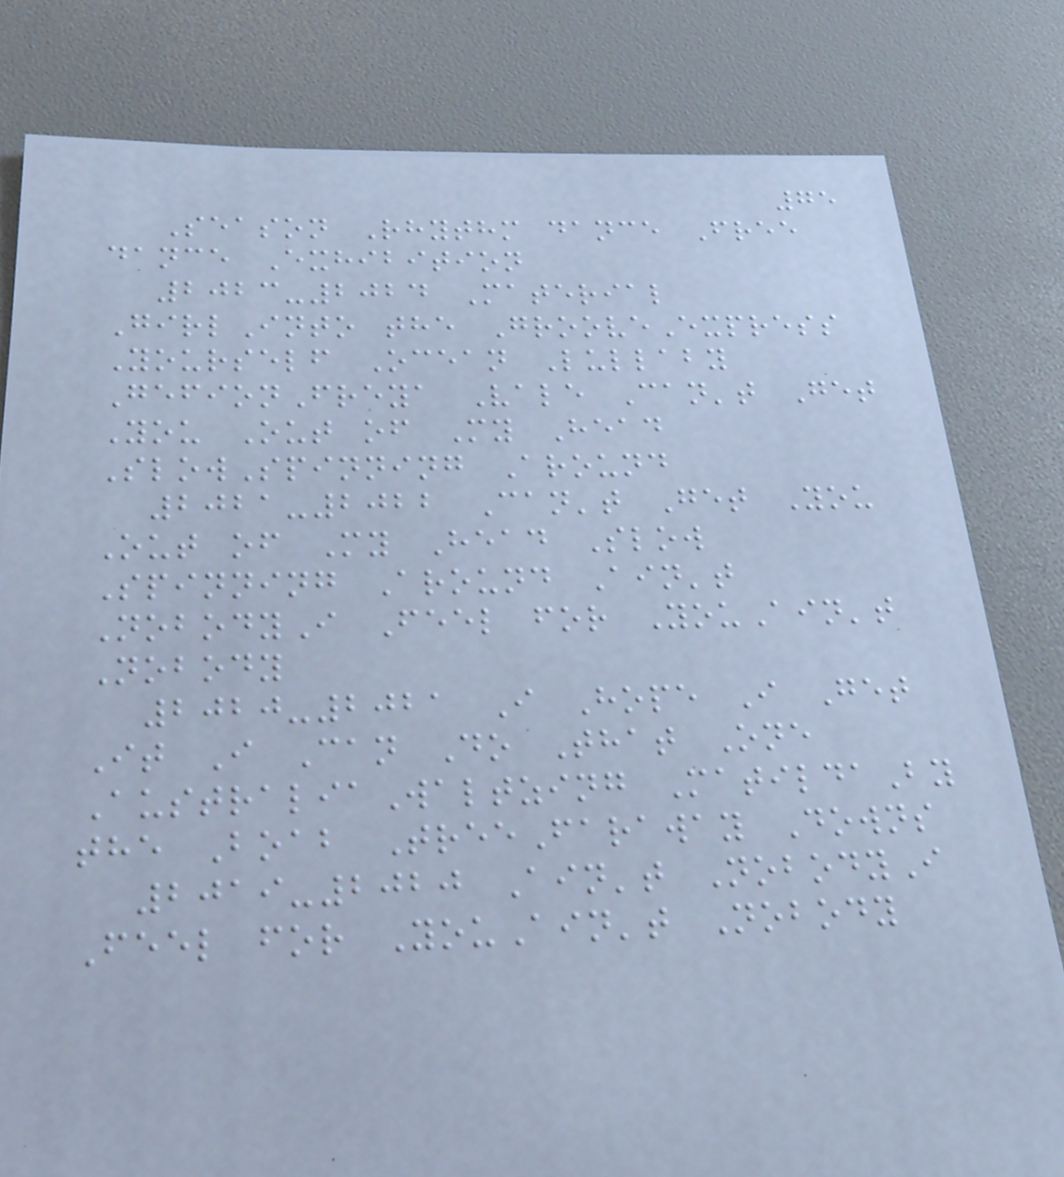75
Season Rhythm dance Free
dance Exhibition
2023-2024 Material
GirlInto the GrooveExpress
Yourself Ocean Lullaby
GefionFreya Vale Can't Get
You Out of My Head
SlowSpinning Around
2021-2022 Can't Get You
Out of My Head Slow
Spinning Around Ain't
NobodyI Feel for YouAin't
Nobody
2020-2021 I Hope I Get
It I Can Do That One
AustraliaWaltzing MatildaBy
the Boab TreeFaraway Downs
2019-2020 Ain't NobodyI
Feel for YouAin't Nobody
